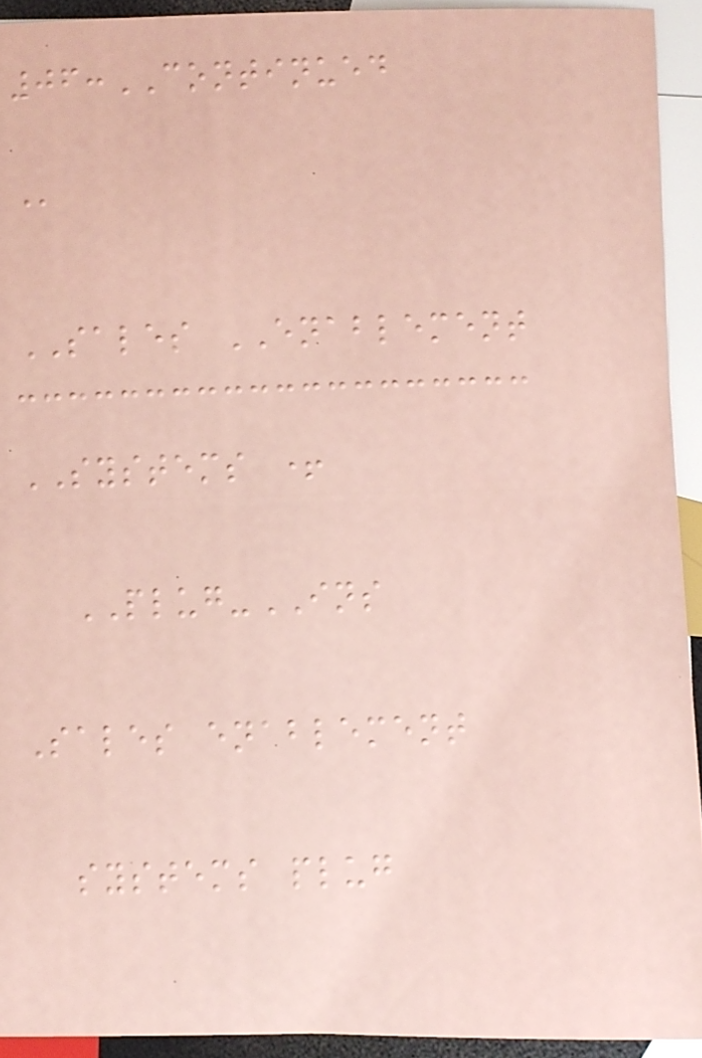06:CONTINUED
@
SALES ENABLEMENT
SYSTEMS +
PLUG-INS
Sales enablement
systems plug
